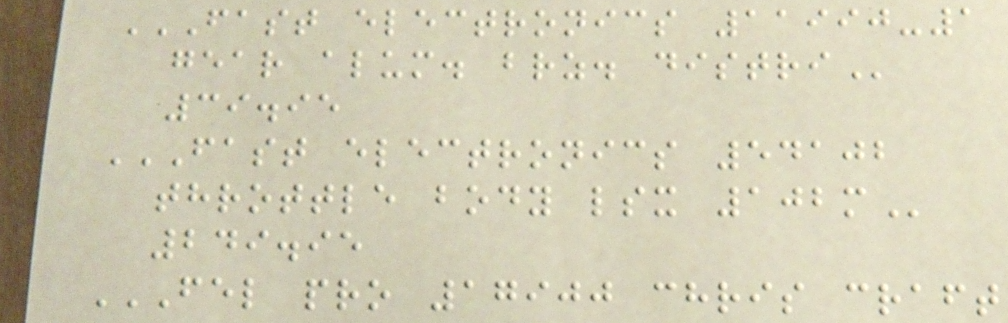FAST ELECTRONICS 11990-1
GEAR ALUM. BRZ. DISTRI
39.95
FAST ELECTRONICS 54102
THROTTLE BODY LSX 102M
249.95
FEL PRO 17900 CHRIS CRAFT
